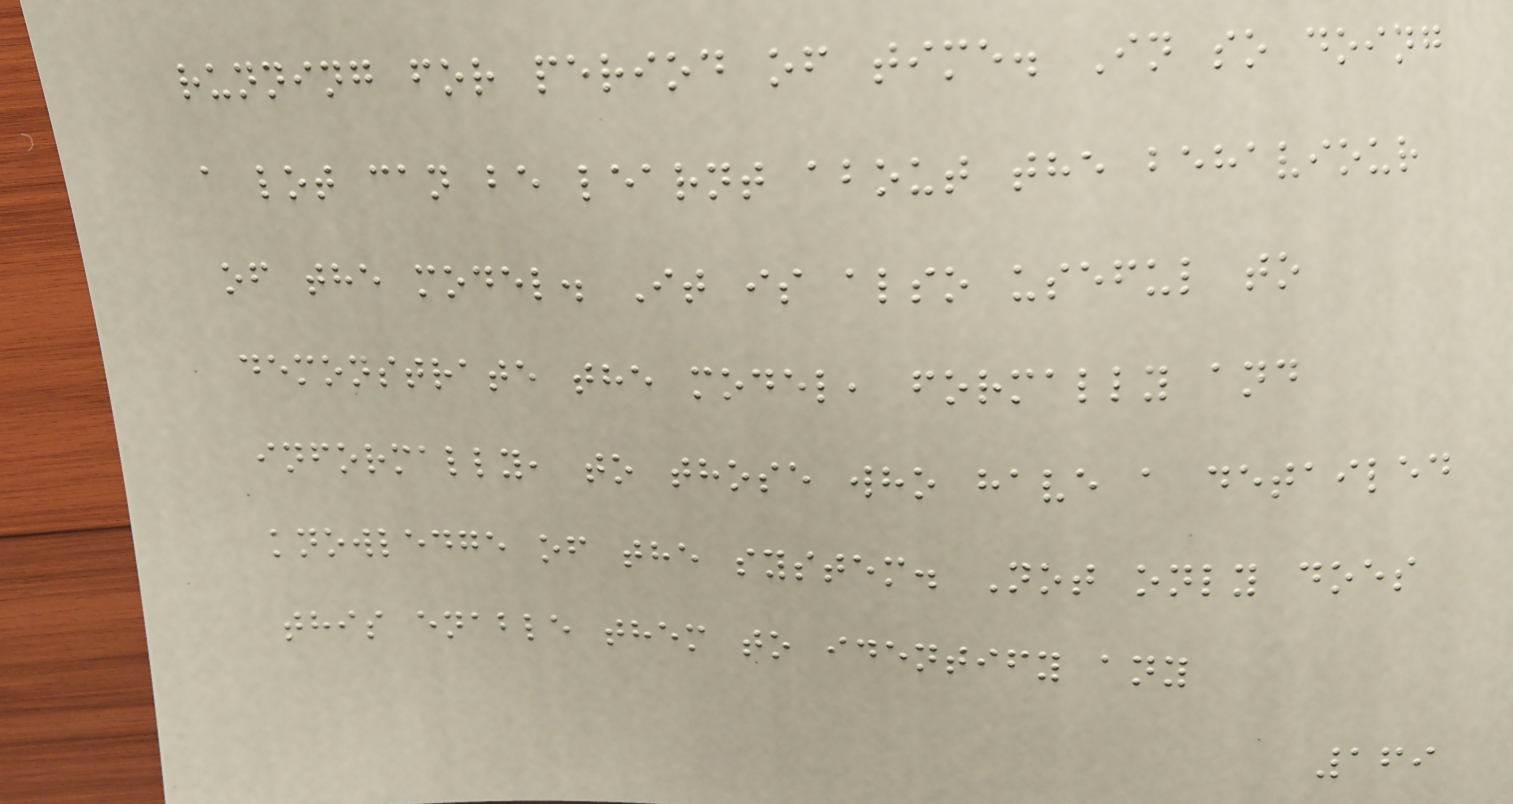running for period of time. In so doing
a lot can be learnt about the behaviour
of the model. It is also useful to
demonstrate the model, formally and
informally, to those who have a detailed
knowledge of the system. Not only does
this enable them to identify any
169
